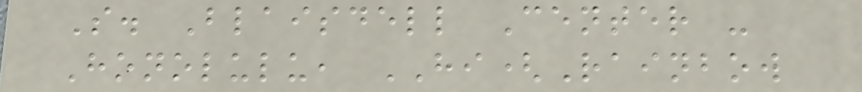S. Blaisdell Center -
Honolulu, HI(Rainbow
